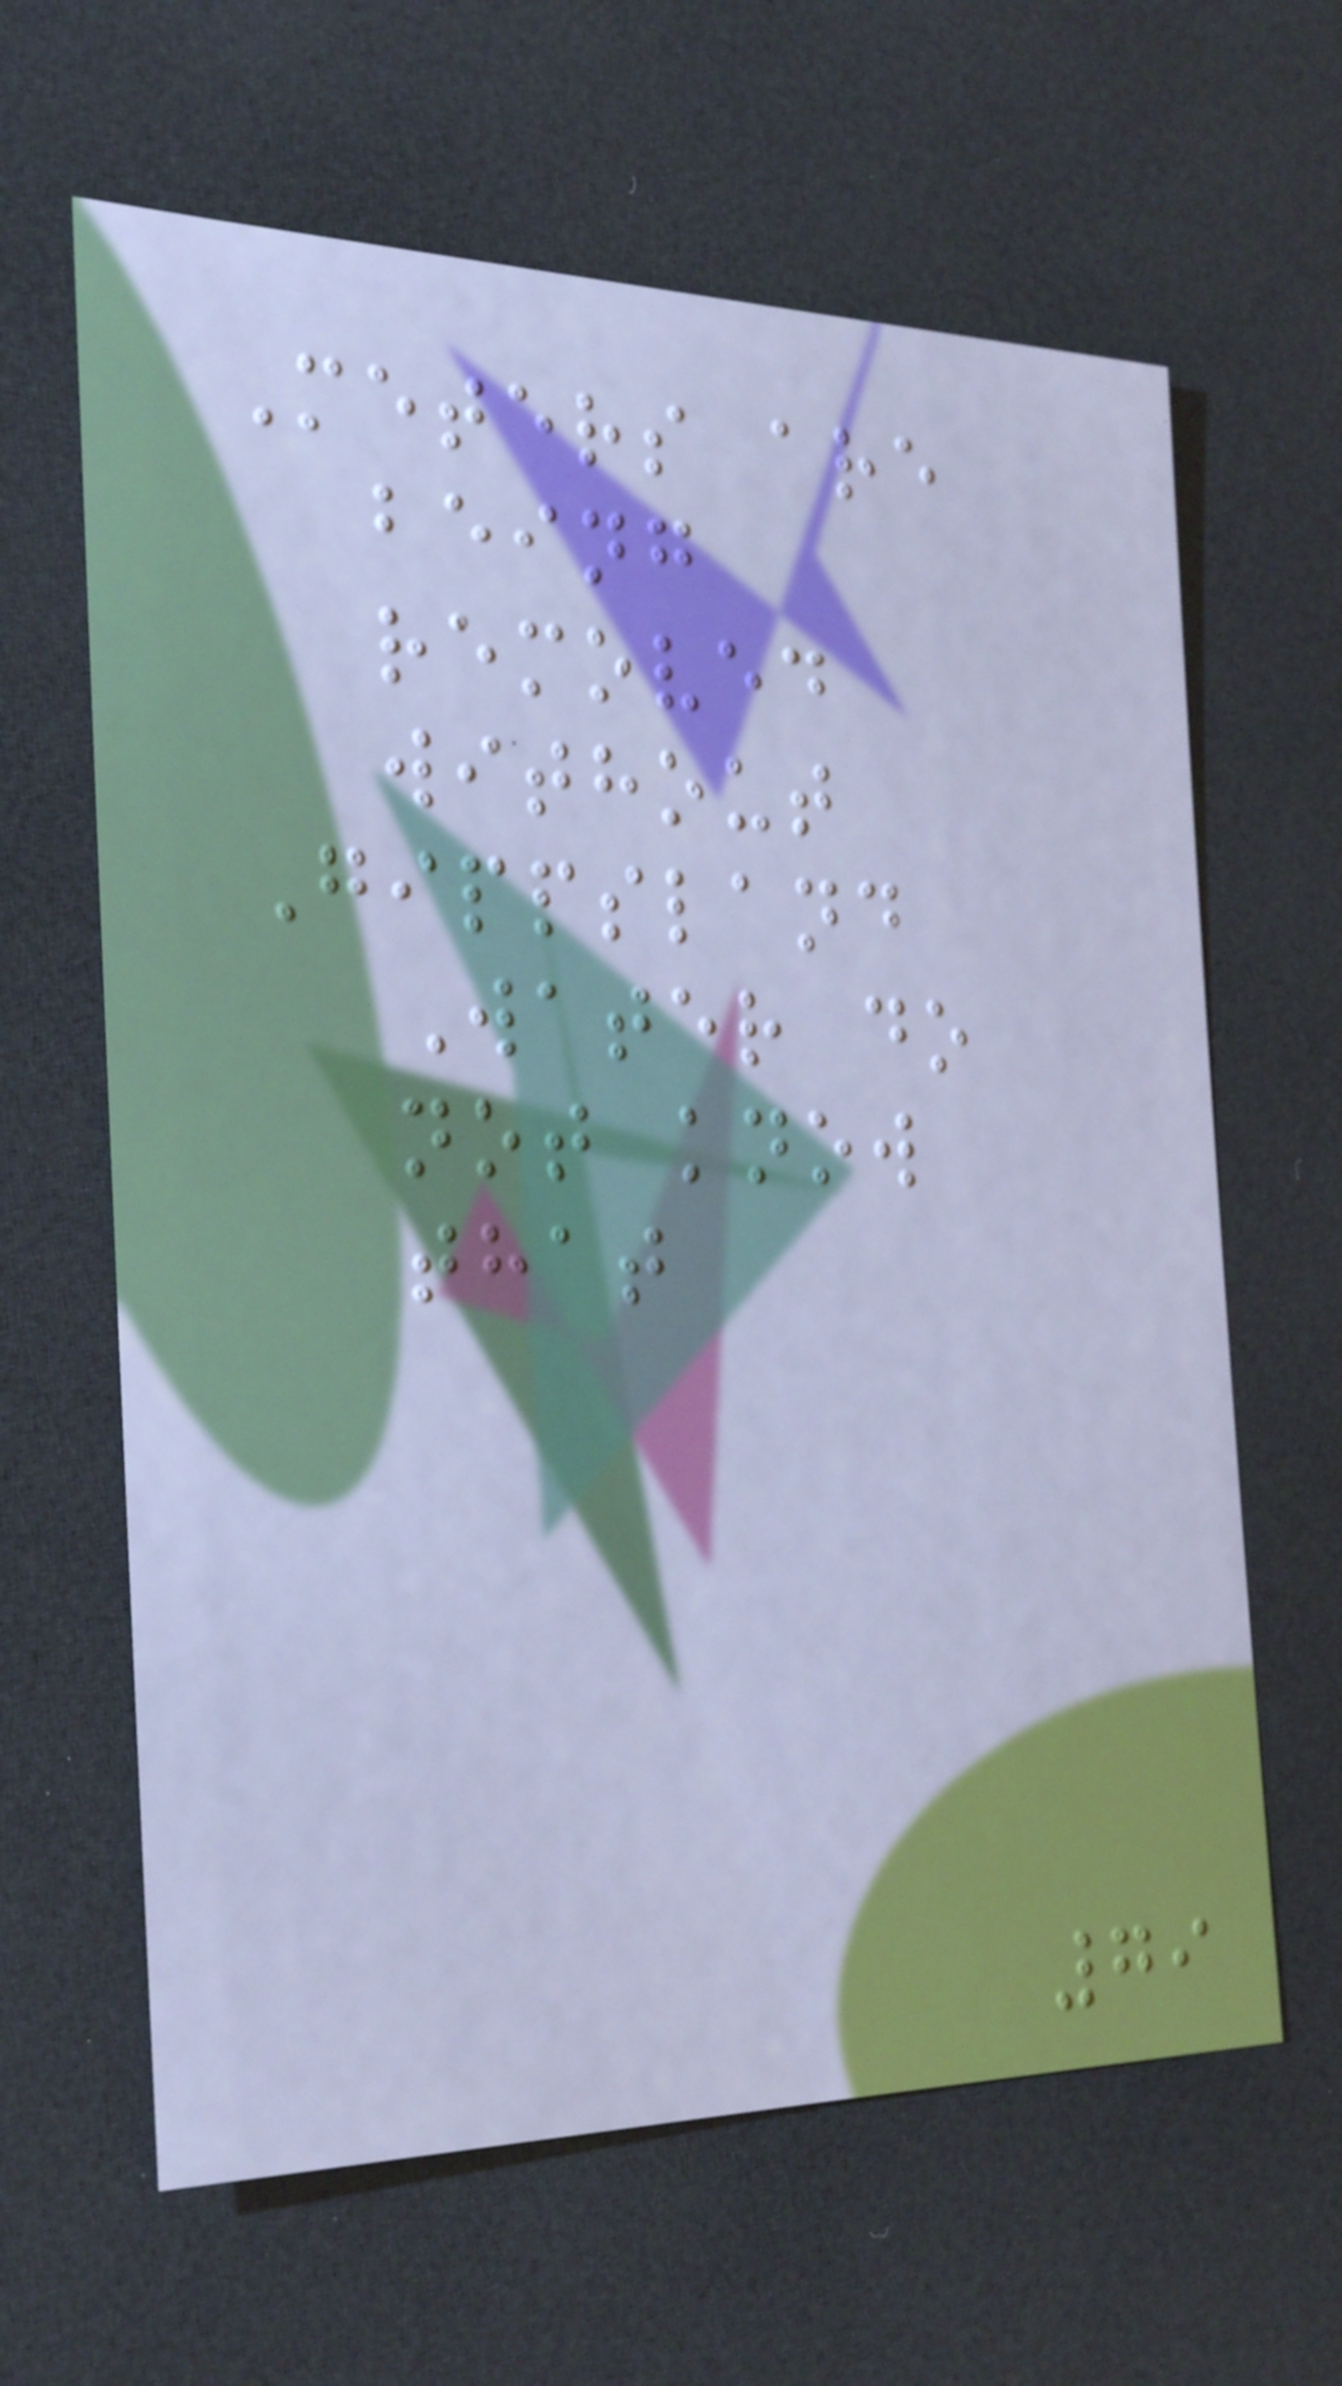Meters are
being
removed
without
Gippsland
Water do
not know
that
79
